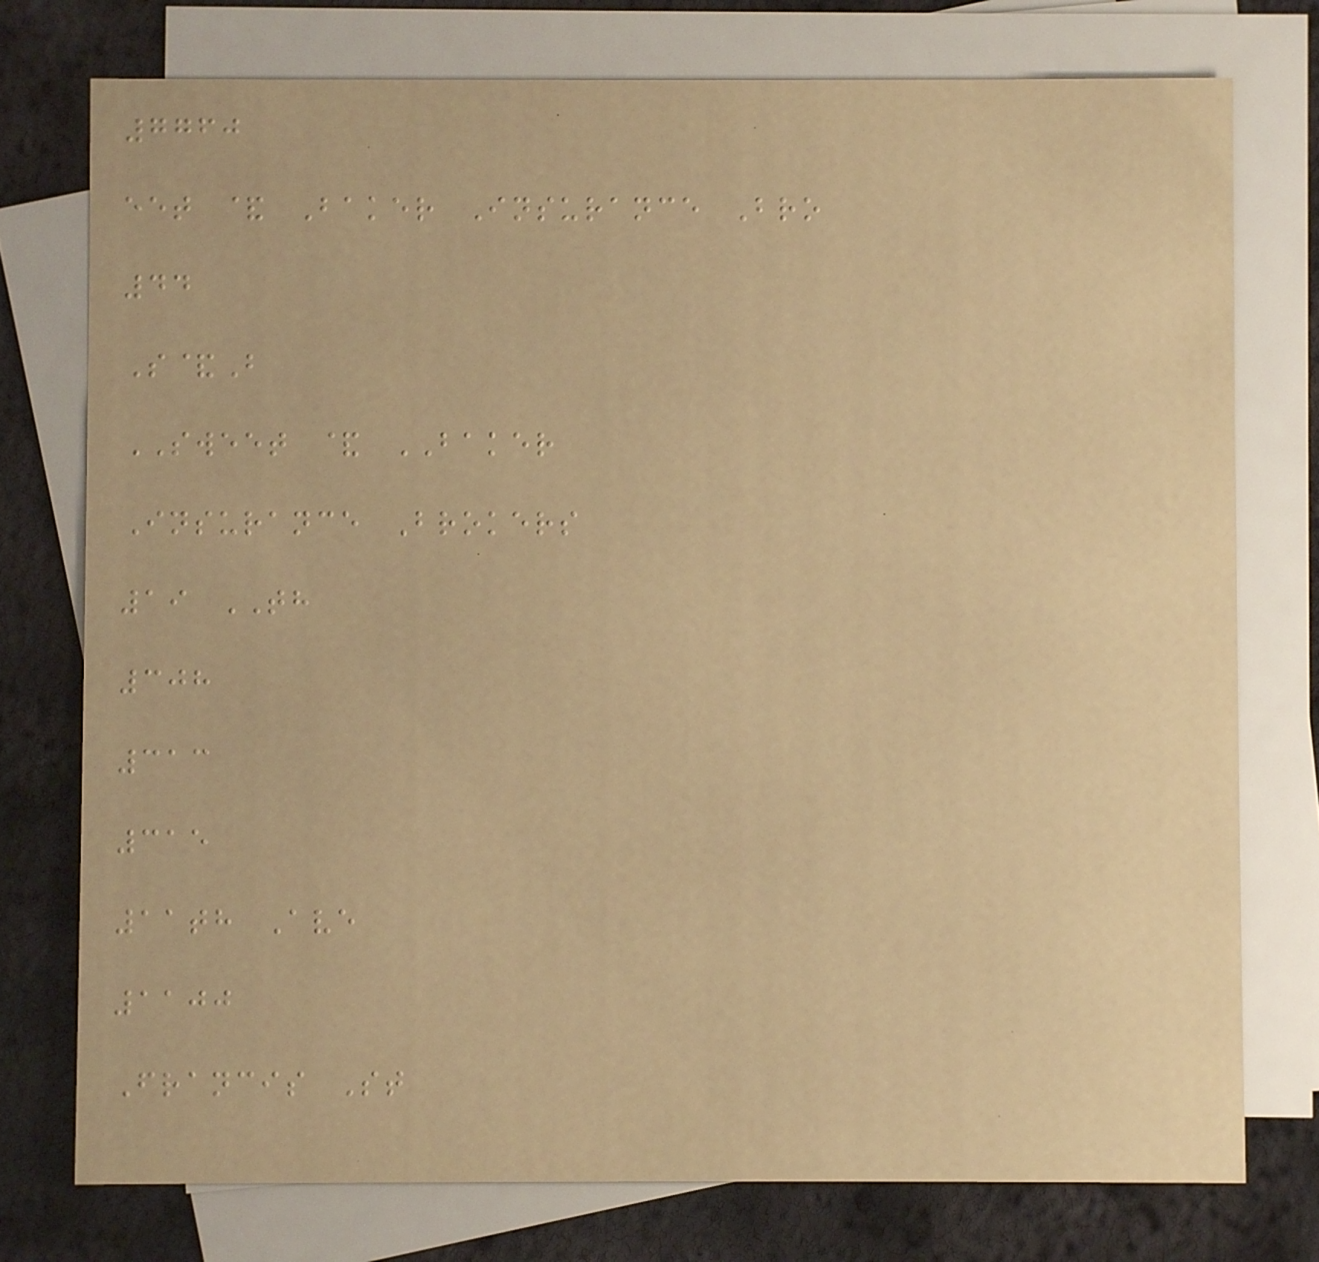7760
eet & Baker Insurance Bro
44
S&B
SWEET & BAKER
Insurance Brokers
19 TH
308
313
315
11th Ave
1100
Francis St
